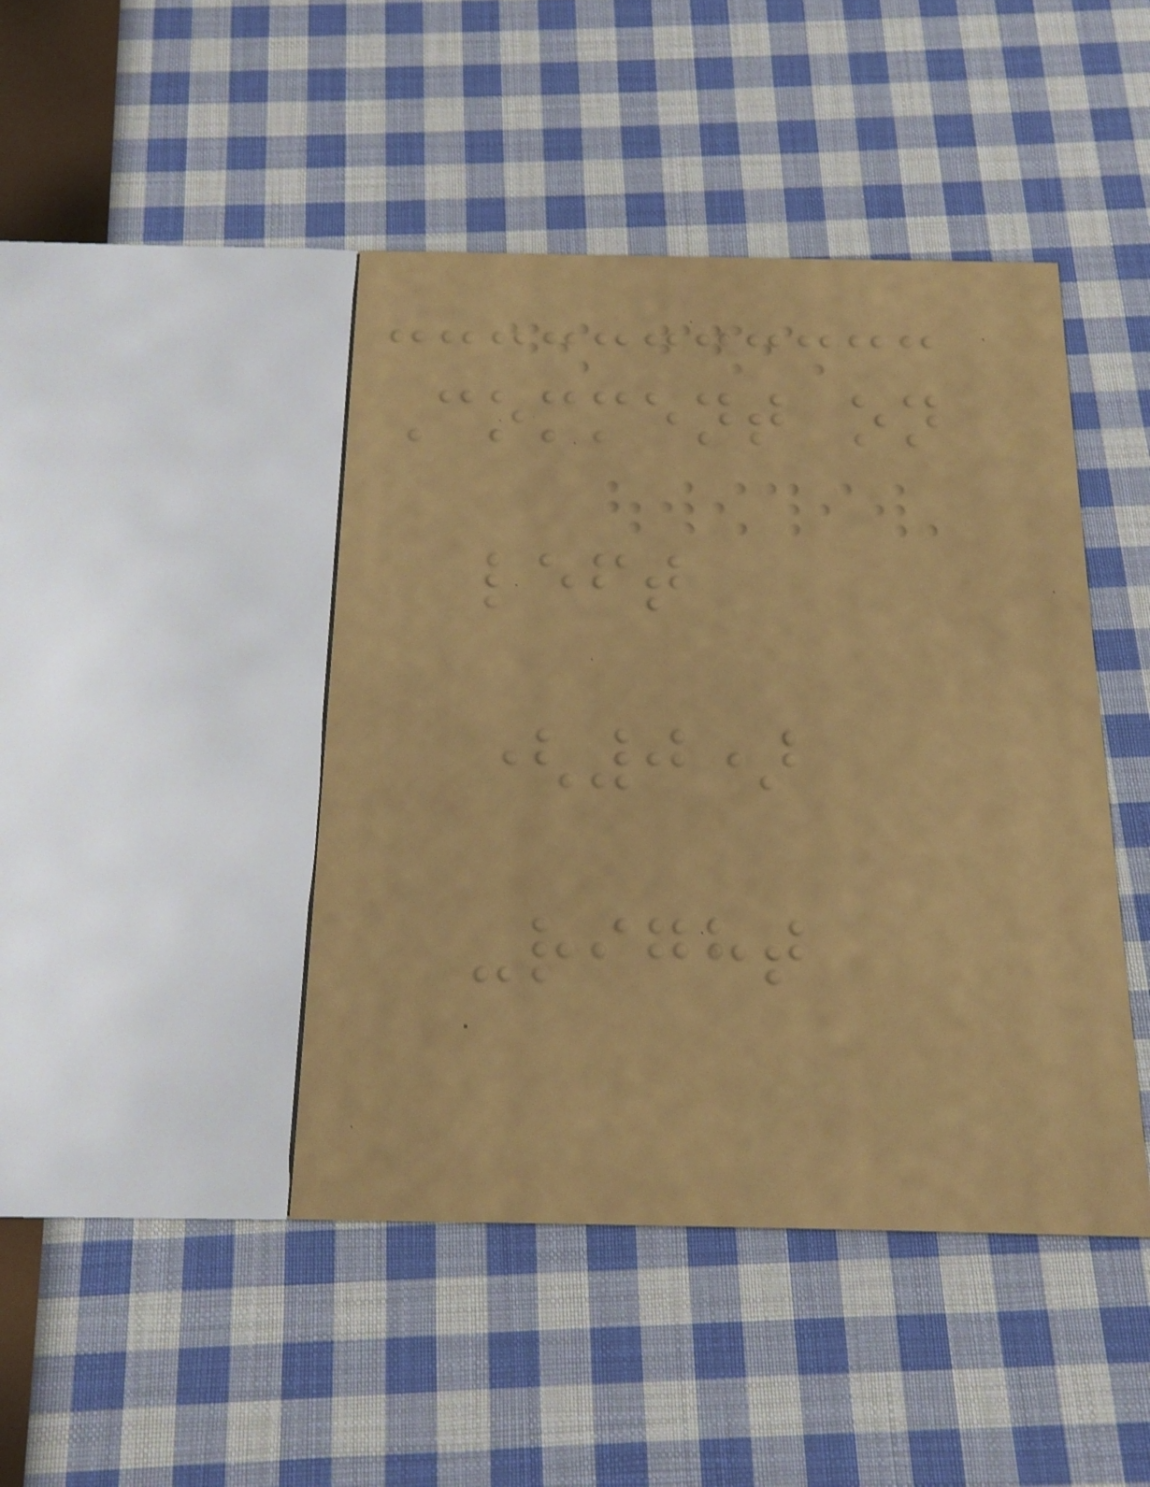Comment on
left
(0)
-right
